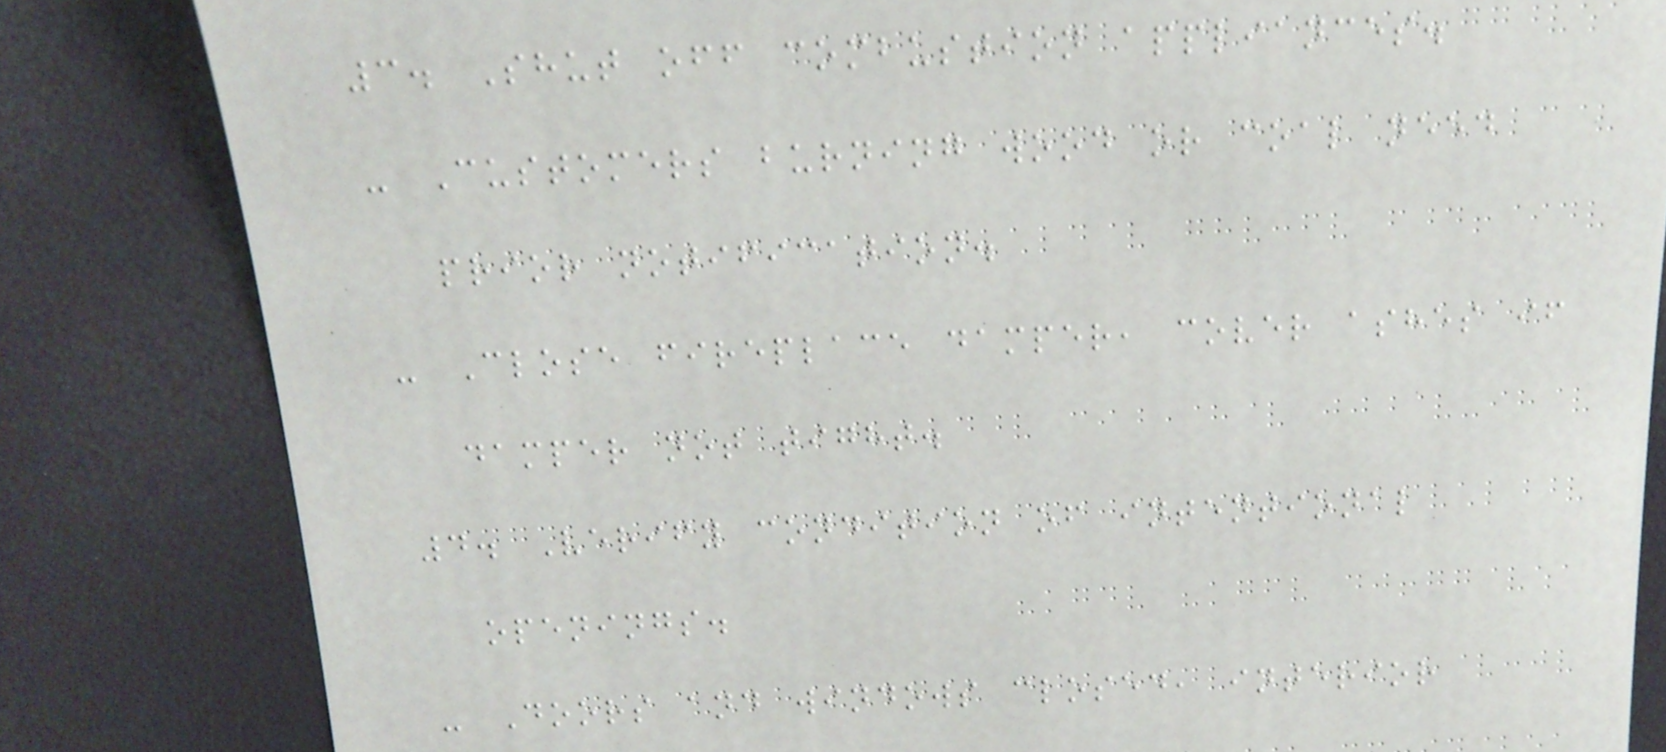3. Shut off combustion appliances.
- Customers burning wood or coal need
prior notification.
- Close fireplace damper, cover ashes if
damper not tight.
4. Verify condition of intentional
openings.
- Doors and windows closed, interior
